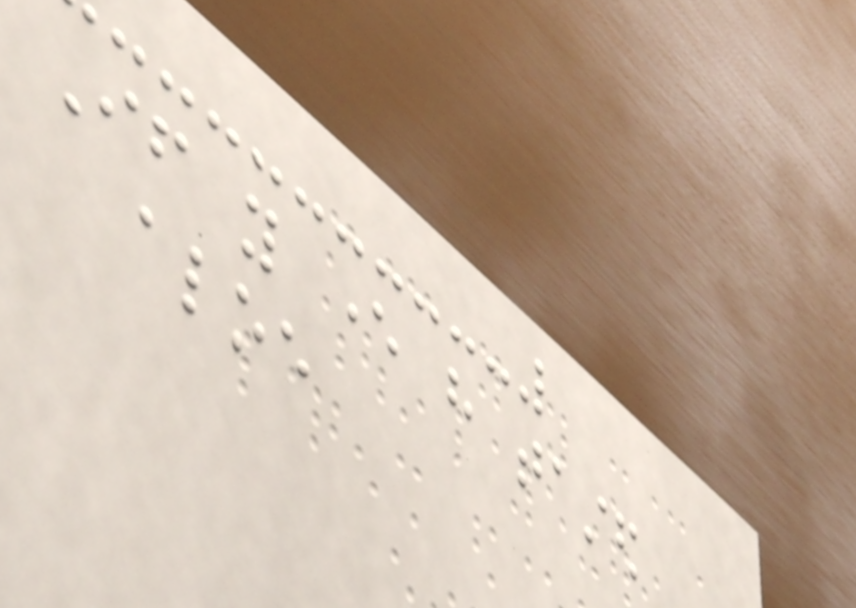If you ever have tasted
aloe
